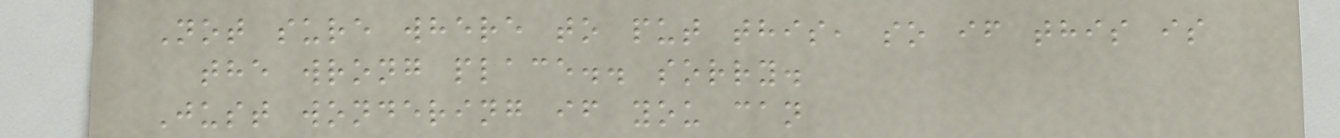Not sure where to put this, so if this is
the wrong place.. sorry.
Just wondering if you can
